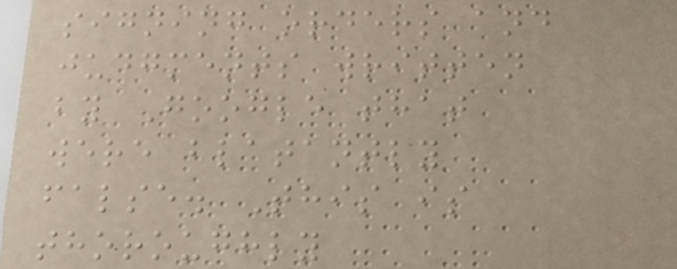signing orders and
judgments written
by Google that
were blatantly
false. This is
thoroughly
